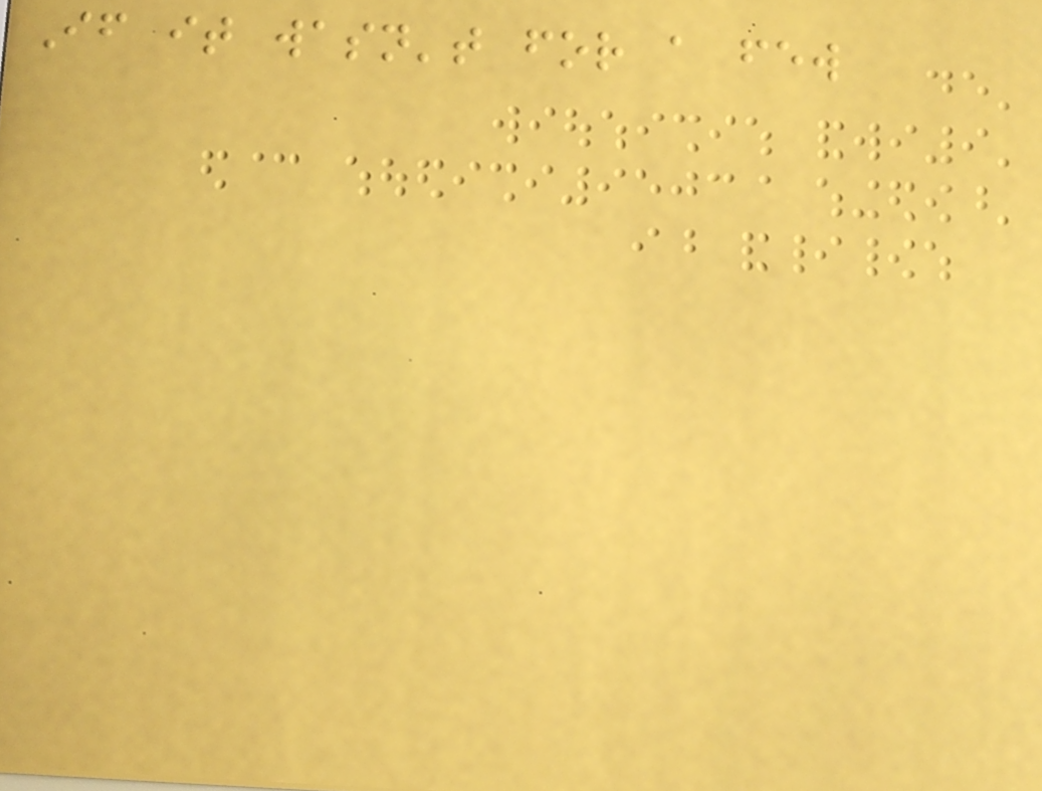If it wasn't for a few
